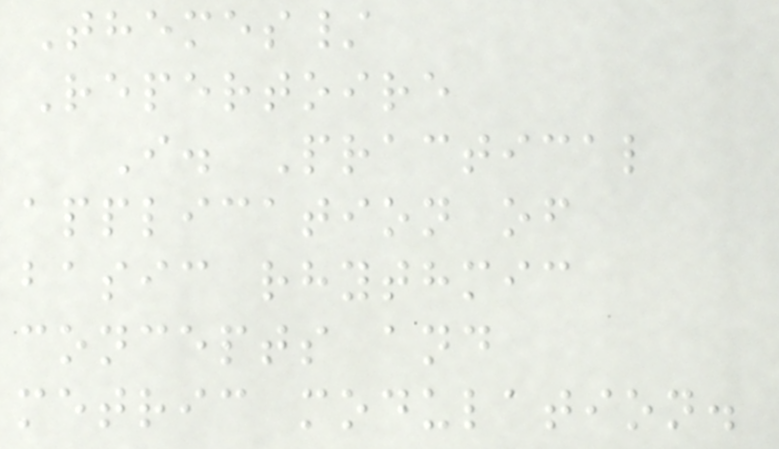Themes/
Repertoire
I. Practical
application of
basic rhythmic
concepts and
metric modulation.
